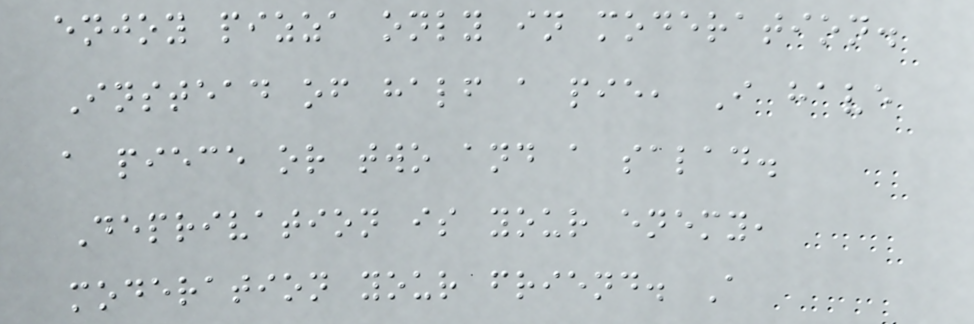enjoy pizza only in moderation.
Instead of half a pie, I have
a piece or two and a salad.
Deprivation is your enemy,
moderation your friend. A
